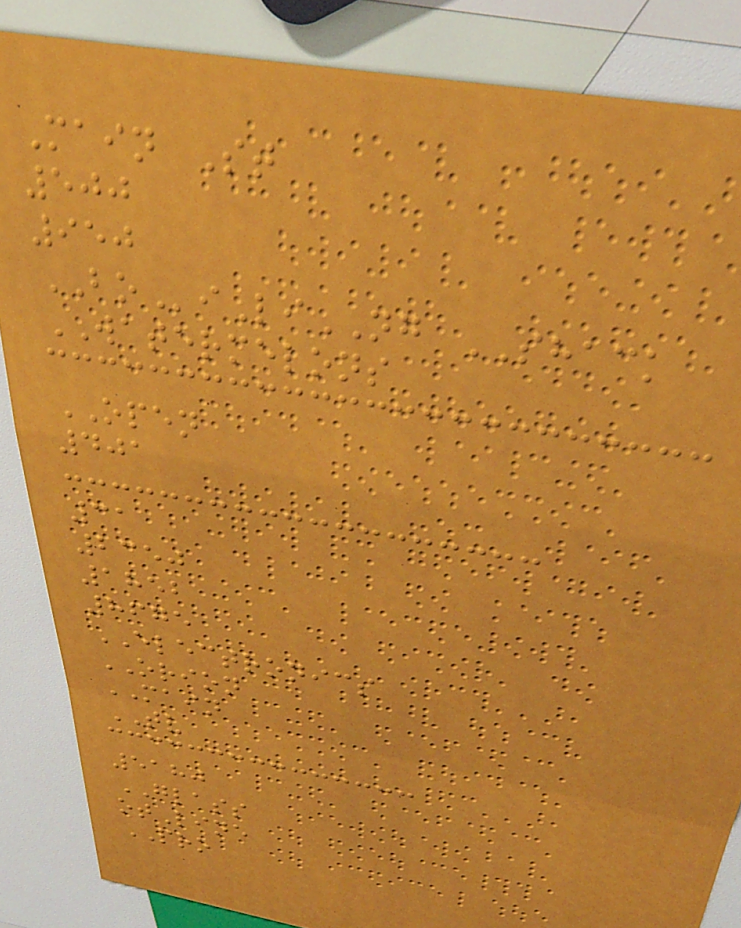Main St
500
950
BOiLiNG SHACK
WATERMELONS
OPEN
401
31
2350
1852
8675
ELECTRONICS
ORION
MAIN
TV
5180
GLASS
otLine
PRO
